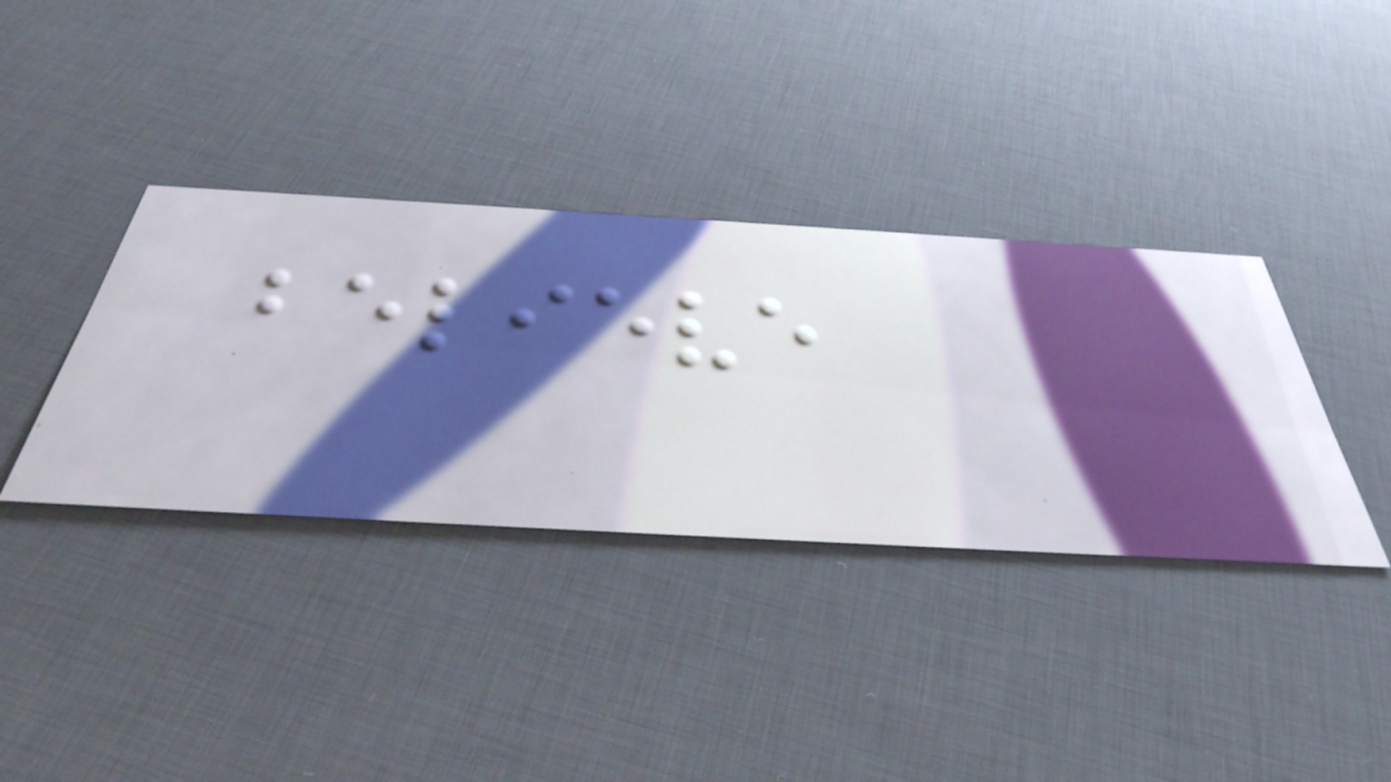believe
